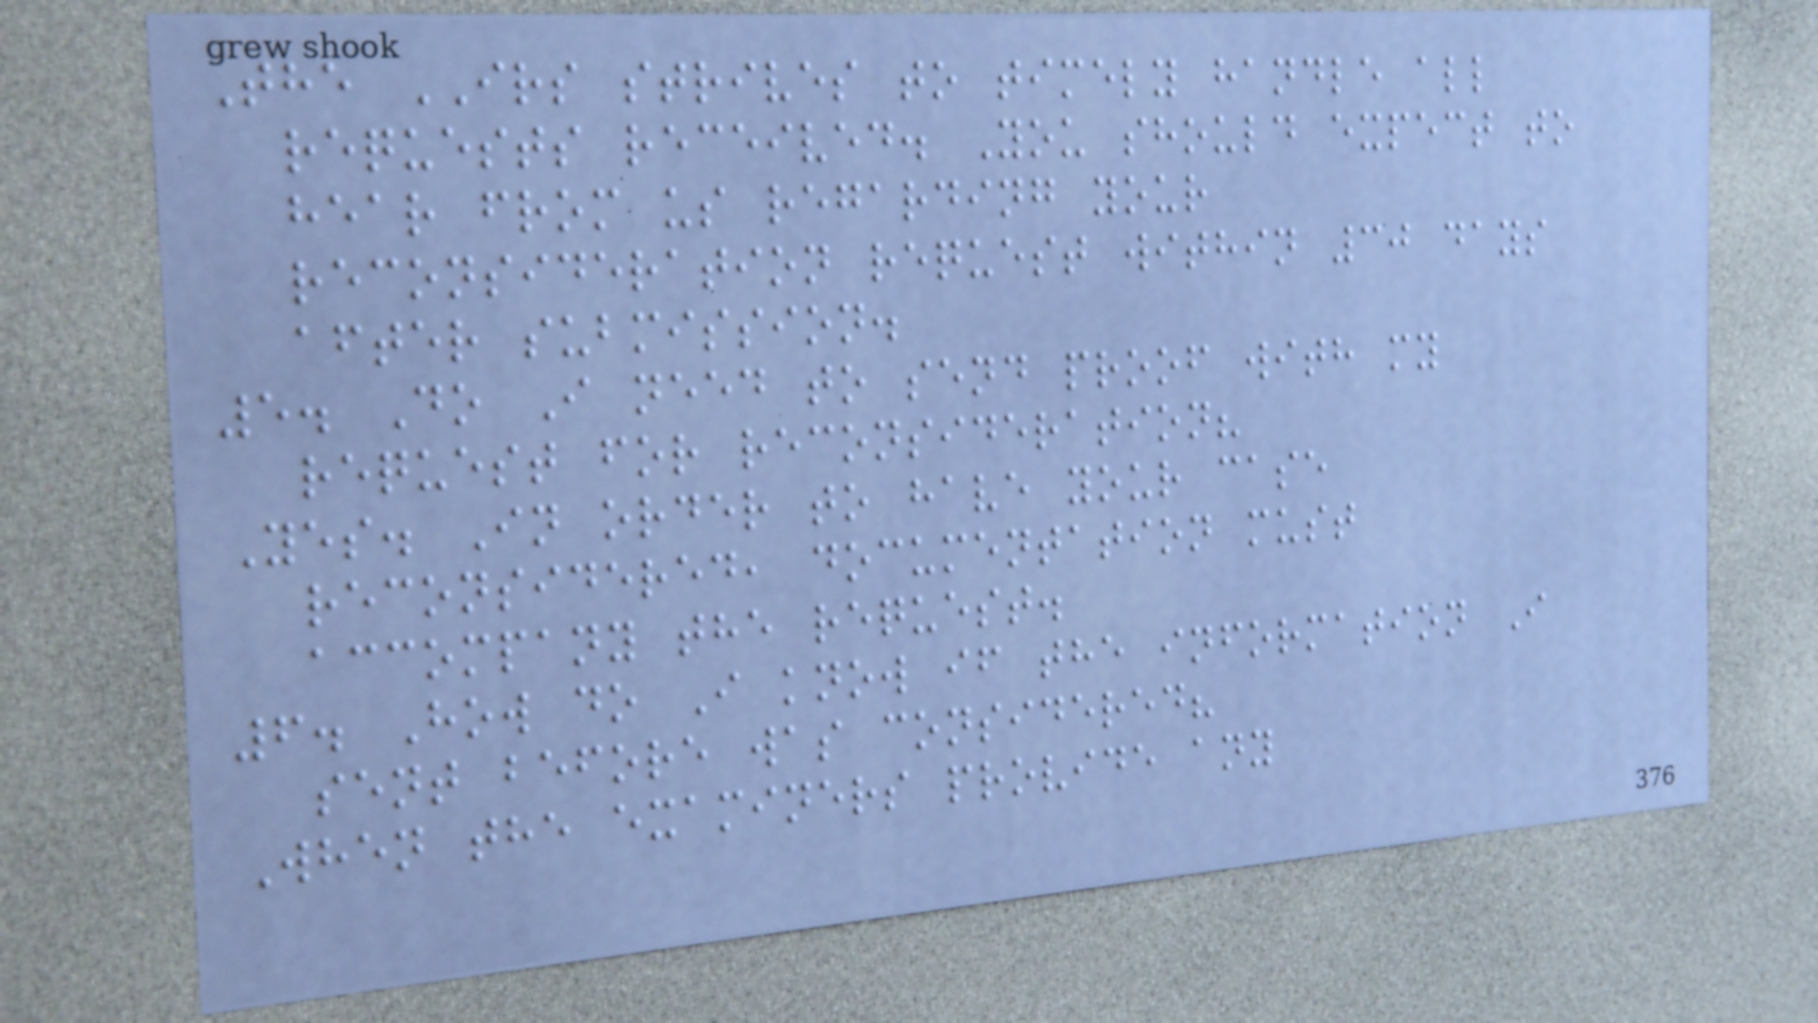The IRS strives to timely handle all
requests received. You should expect to
hear from us regarding your
reconsideration request within 30 days
after submission.
5. Do I need to send proof with my
request for reconsideration?
Yes. In order to have your case
reconsidered, documentation must
accompany the request.
6. How do I know if the information I
sent before was considered?
When the examiners provide any
